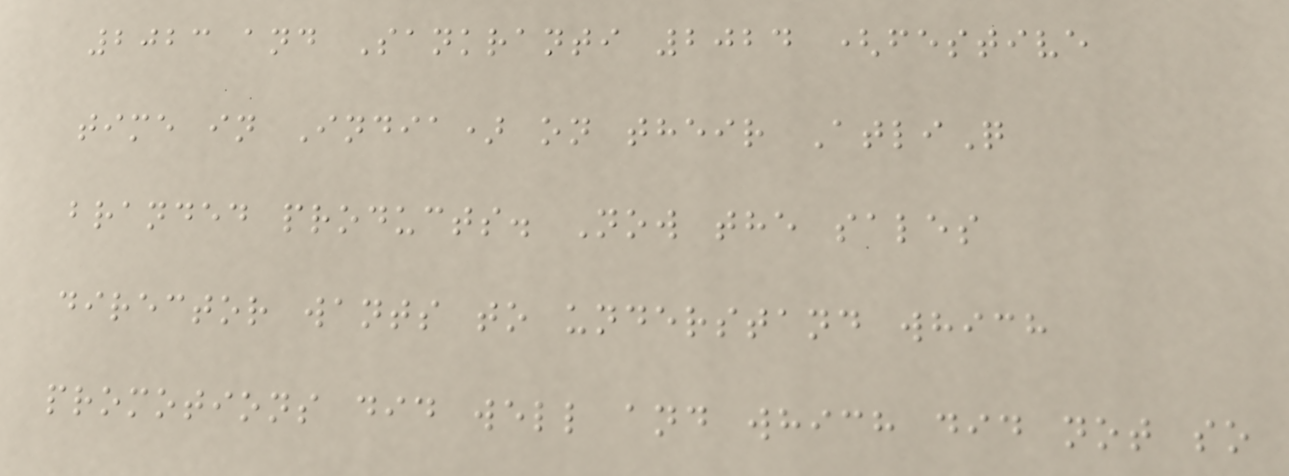2023 and Sankranti 2024 (festive
time in India) on their AtliQ
branded products. Now the sales
director wants to understand which
promotions did well and which did not so
